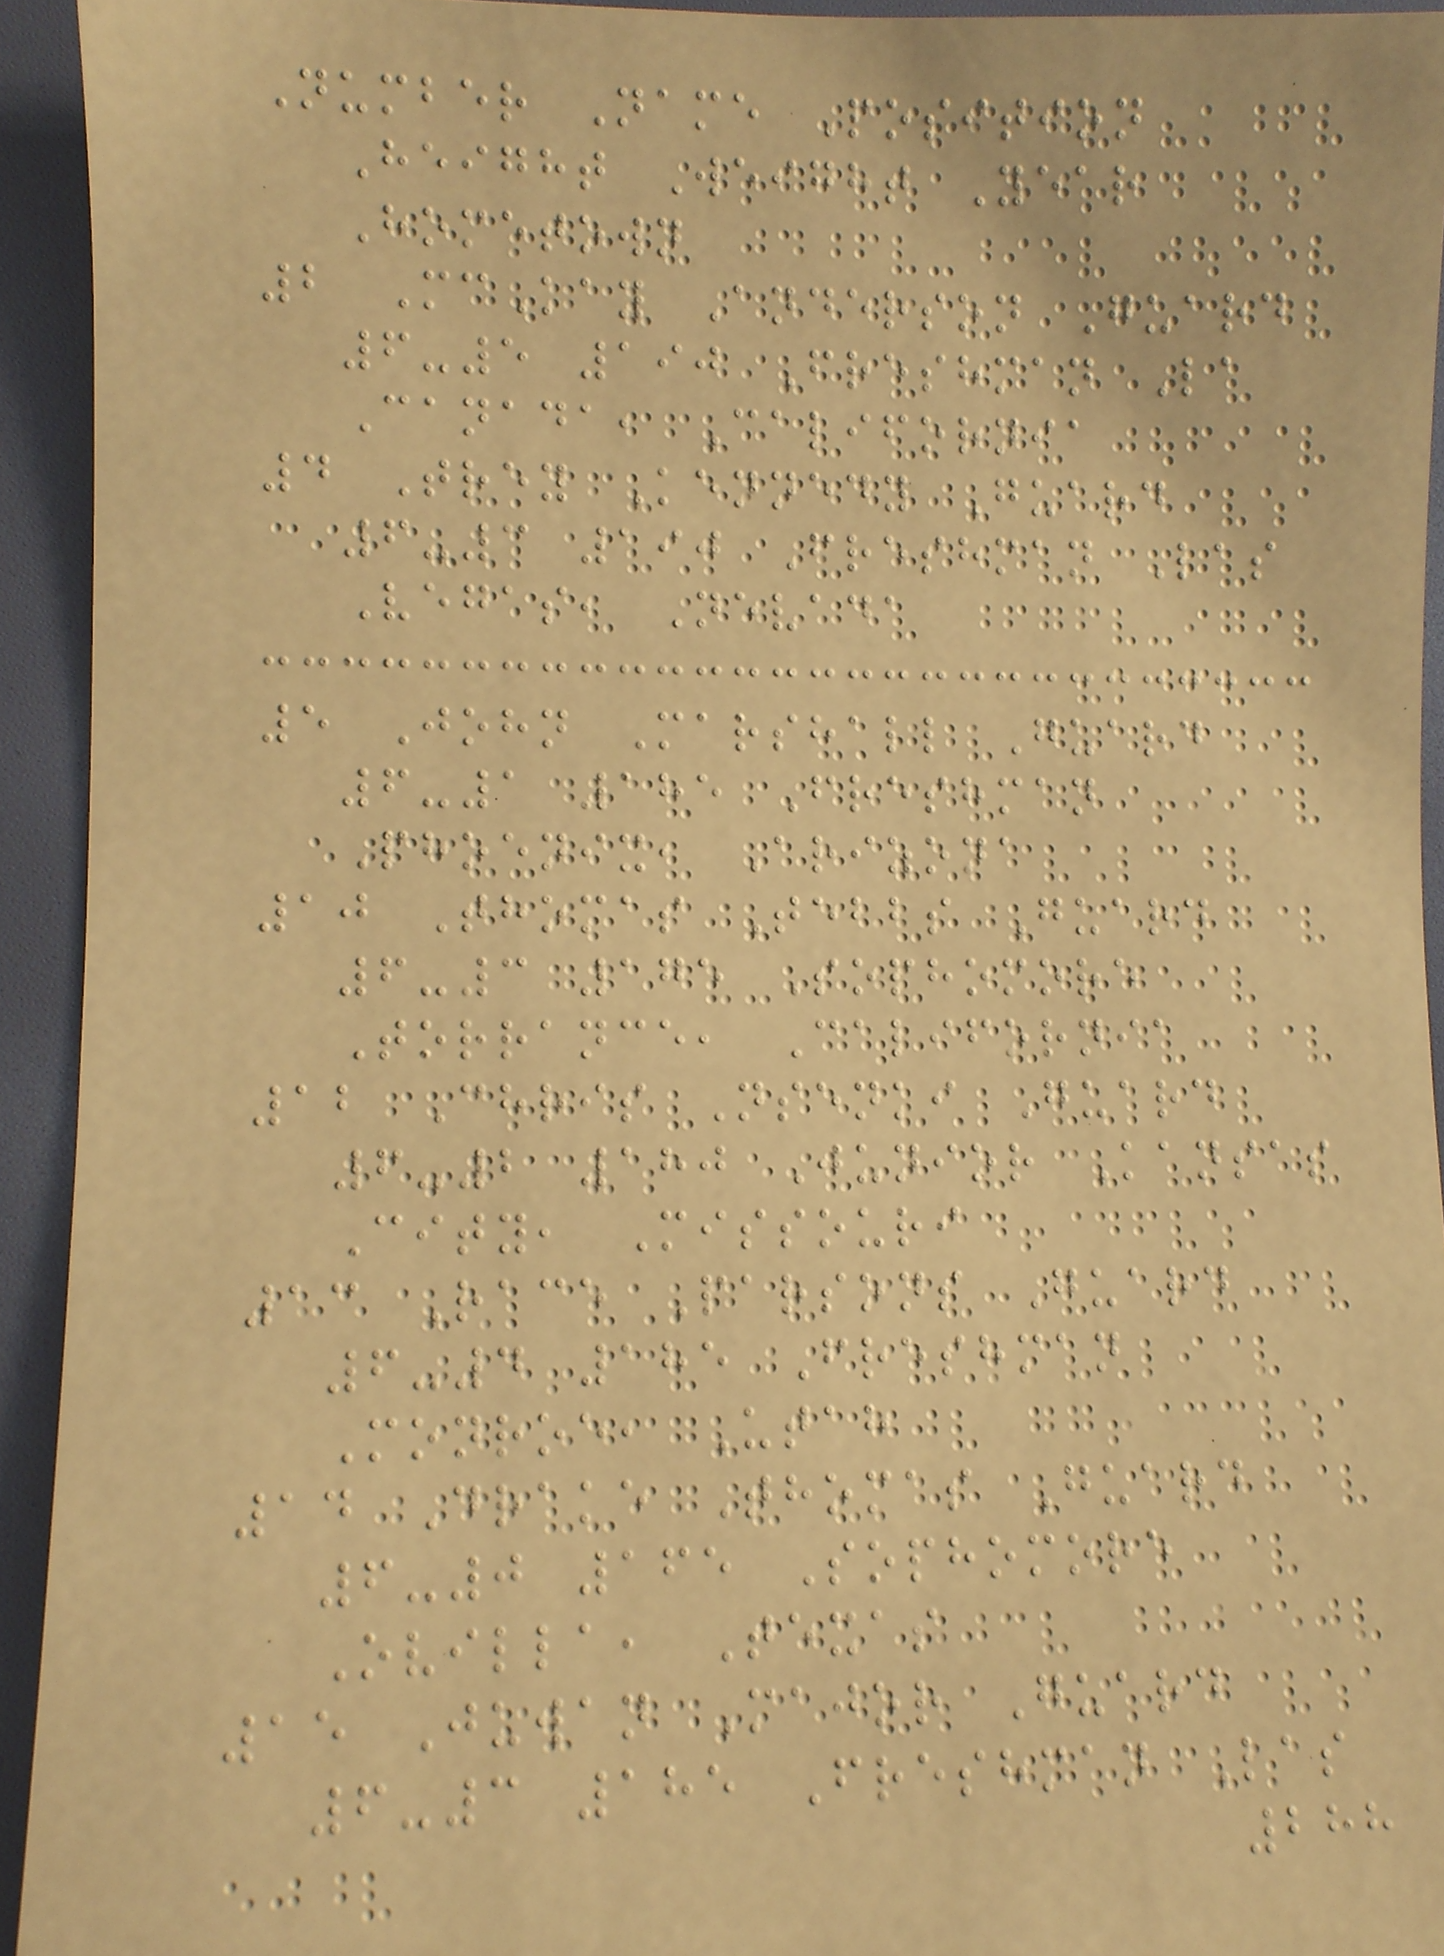Number Name Position
Height Weight Year
Hometown
2 McKay Anderson Guard
6-5 190 Freshman La
Canada, California
4 Trey Kennedy Guard
6-3 190 Freshman Las
Vegas, Nevada
5 John Marshall Guard
6-1 185 Freshman
Phoenix, Arizona
10 Thomas Tebbs Guard
6-3 175 Sophomore
Torrance, California
12 Chris Nsenki Guard
6-2 180 Junior Kansas
City, Missouri
13 Race Parsons Guard
6-4 185 Freshman
Monroe, Utah
14 Drake Thomas Guard
6-0 165 Sophomore
Ovilla, Texas
15 Juwan Major Guard
6-3 185 Freshman Las
288
